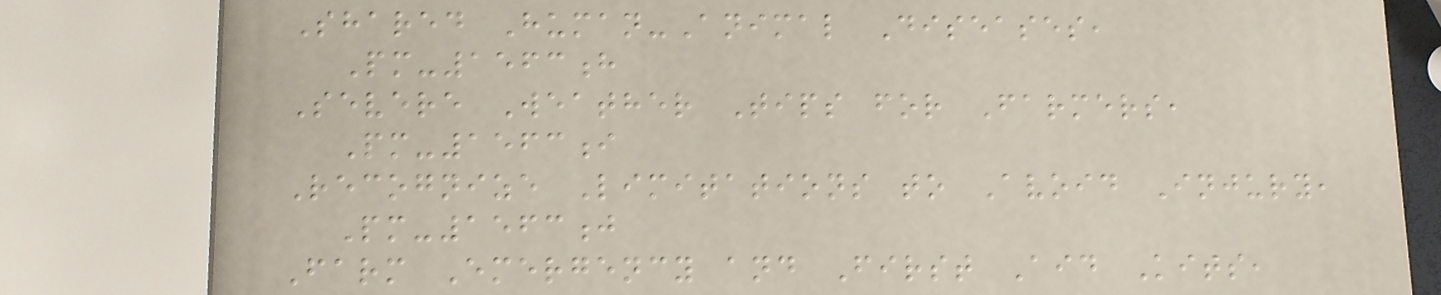Shared Human-Animal Diseases,
Pm-1563h
Severe Weather Tips for Farmers,
Pm-1563i
Recognize Limitations to Avoid Injury,
Pm-1563j
Farm Emergency and First Aid Kits,
